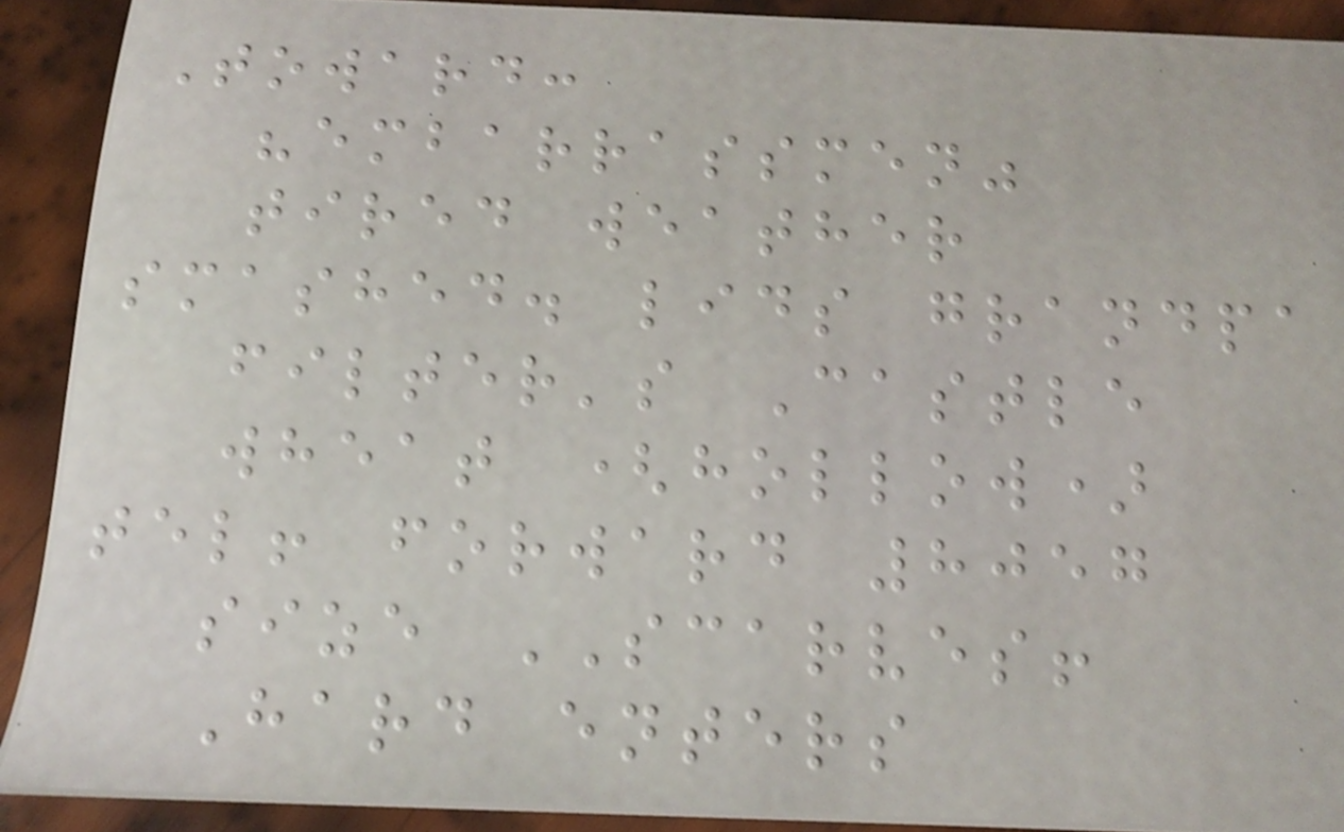Toward:
"embarrassmen"
tired weather
smashed. lids grandpa
filter's Castle
wheat (hollow)
tel! forward 8057
size SCARVES!
Hard enters
